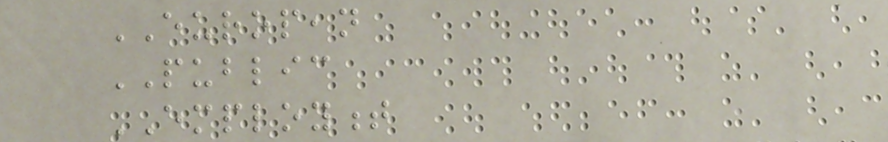EUROPEAN
PUBLIC
EMPLOYMENT
